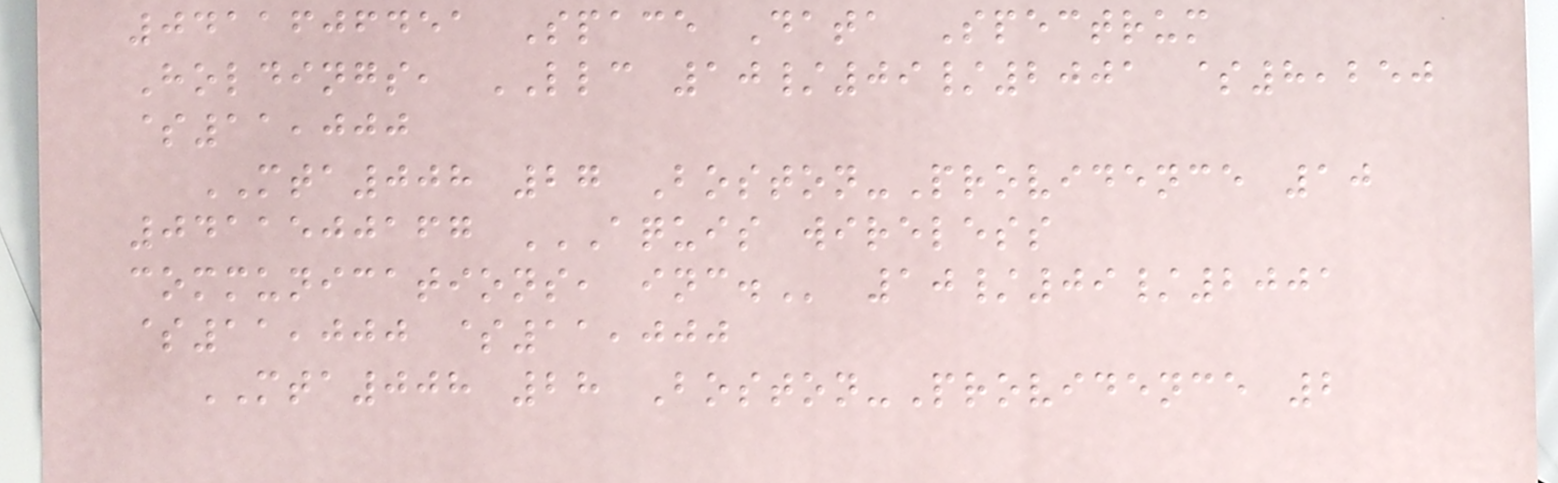0411606451 Space Data Spectrum
Holdings, LLC 10/09/2001 $8,250
$11,000
MTA008 27 Boston-Providence 10
0411500167 AQUIS WIRELESS
COMMUNICATIONS, INC. 10/09/2001
$11,000 $11,000
MTA008 28 Boston-Providence 2
